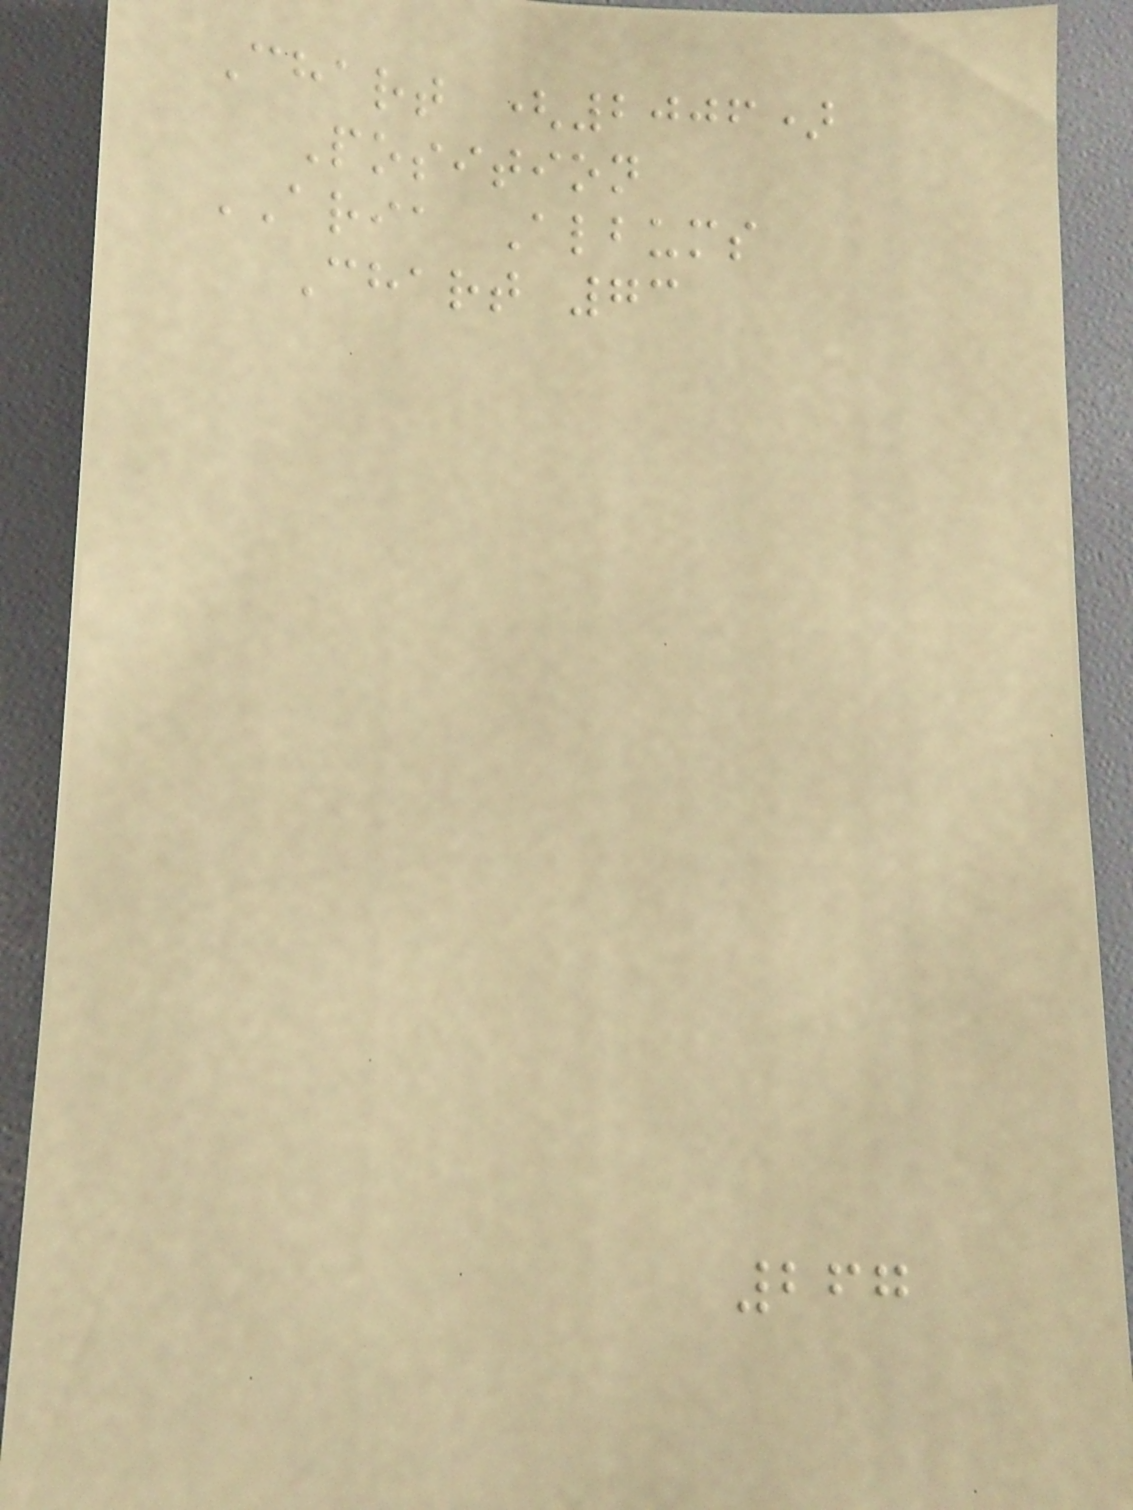Chart (2006)
Position
ARIA Albums
Chart 73
267
